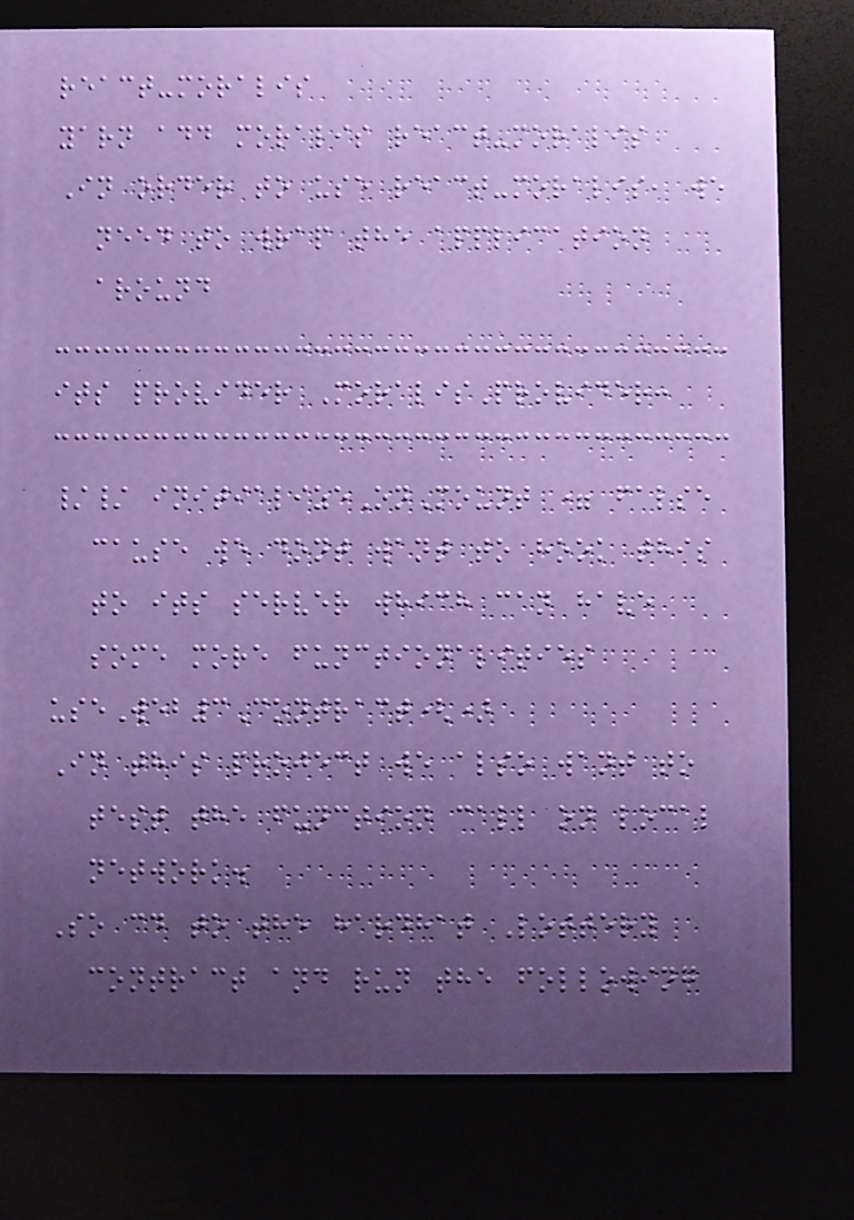react-moralis
yarn add moralis react-moralis
In order to use react-moralis, we
need to wrap the application
around
its provider MoralisProvider:
// initializeOnMount = false
cause we dont want to hook this
to its server which can have
some more functionalities
useWeb3Contract()
In this project we also want to
test the function call on local
network.
So cd to the hardhat Lottery
contract and run the following
